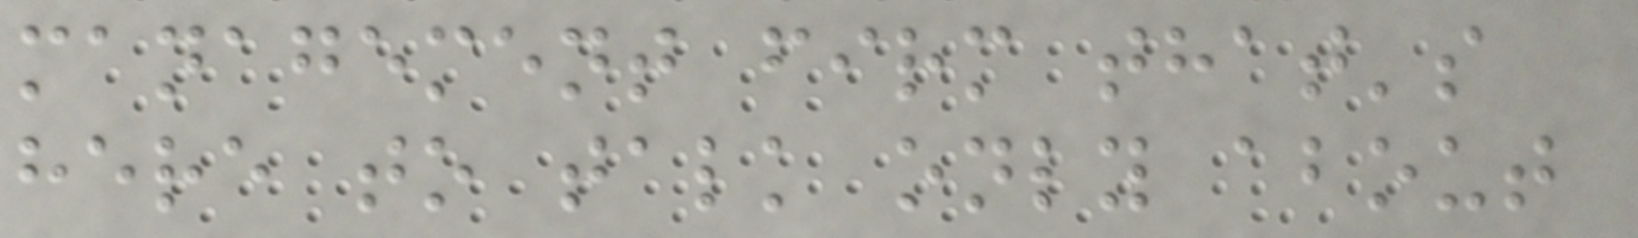management firm that's
here to talk only about
